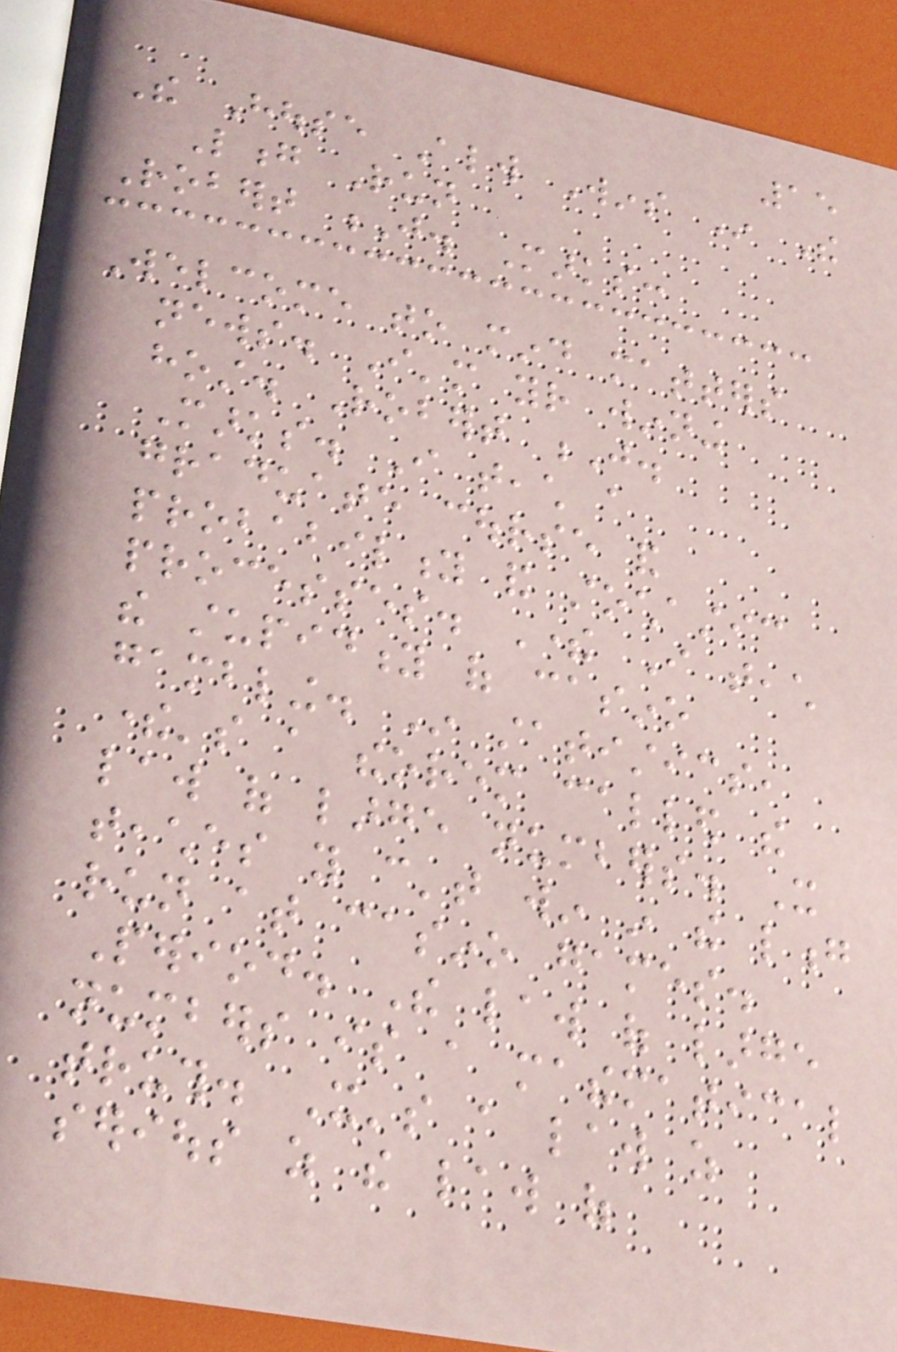15
The House Always Wins In The
Long Run
Robert J. Marks:
Welcome to mind matters
news. I'm your winning
host. Robert J.
Marks. I teach a
graduate course and
probability and stochastic
processes. There I teach
the stupidity of casino
gambling. In statistics,
there's a theorem called the
law of large numbers. It
teaches you can't win in the long
run at casino games.
Period. The law of large
numbers is a mathematical
truth. It's a law as
serious as the law of
